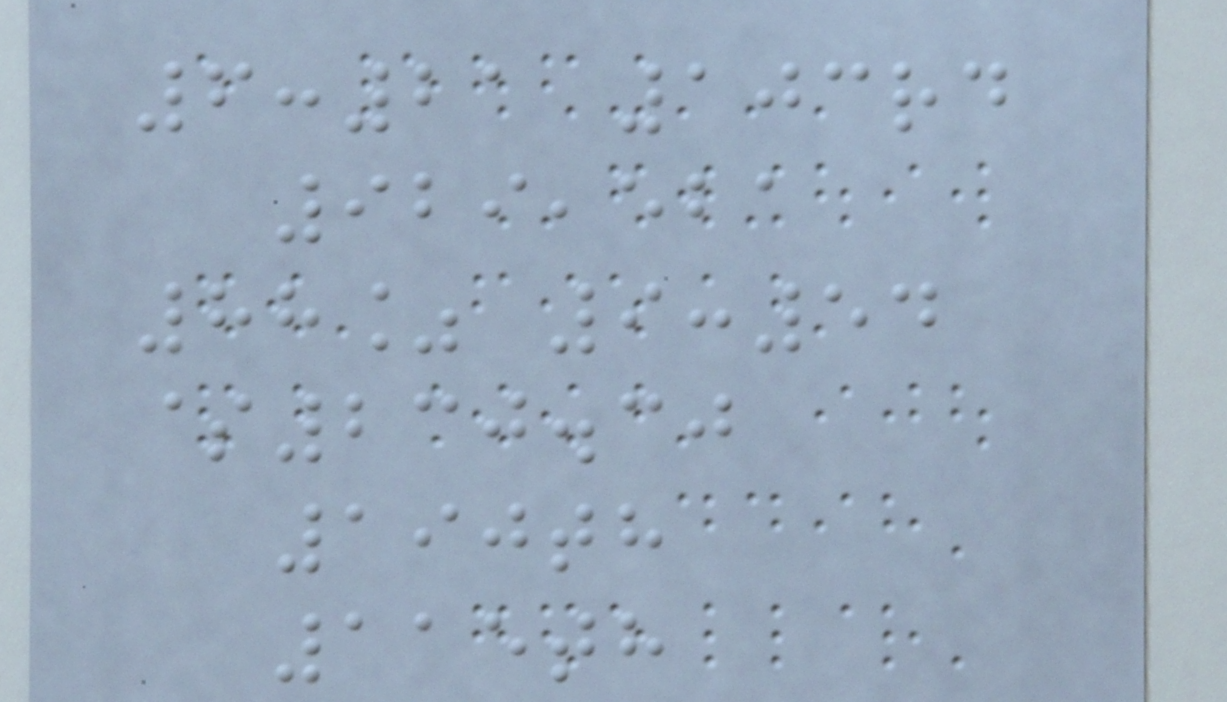6:21 103rd
929,521
88% 9:54
$230.30
190th
115th
